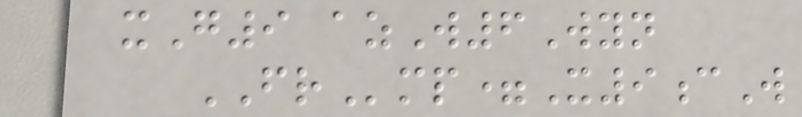xG9 azW6Wyn
FRmp=X9cW
